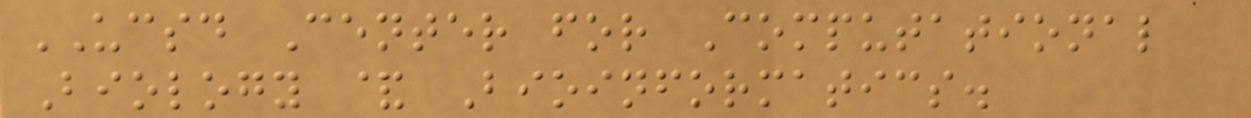UCSD Center for Computational
Biology & Bioinformatics.
